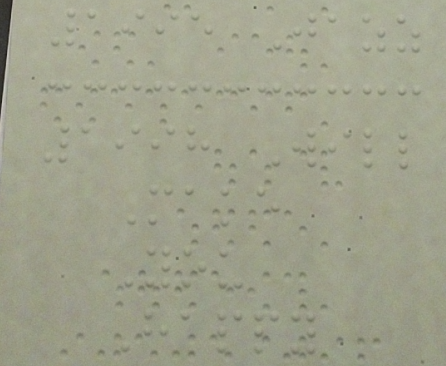1995 Jazz
1998 Will
Make
You
Happy
